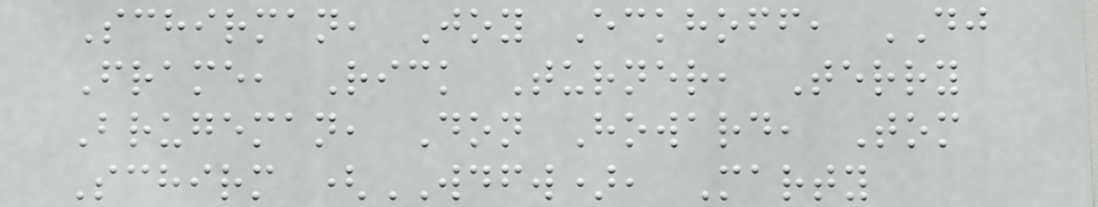Schirman, Joy Eckhoff, DJ
Frame, Rick Turner, Terry
Brugeman, Don Howard, Tom
Schirm (WDFW), Marty
